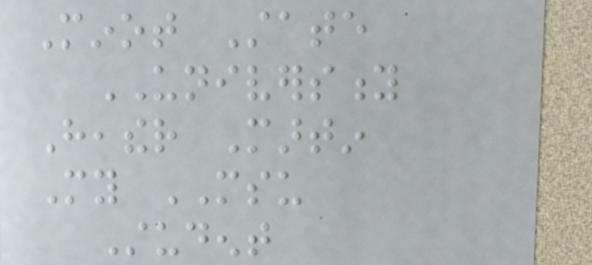Minot State
UNIVERSITY
Heather Martin
My MSU
Student
